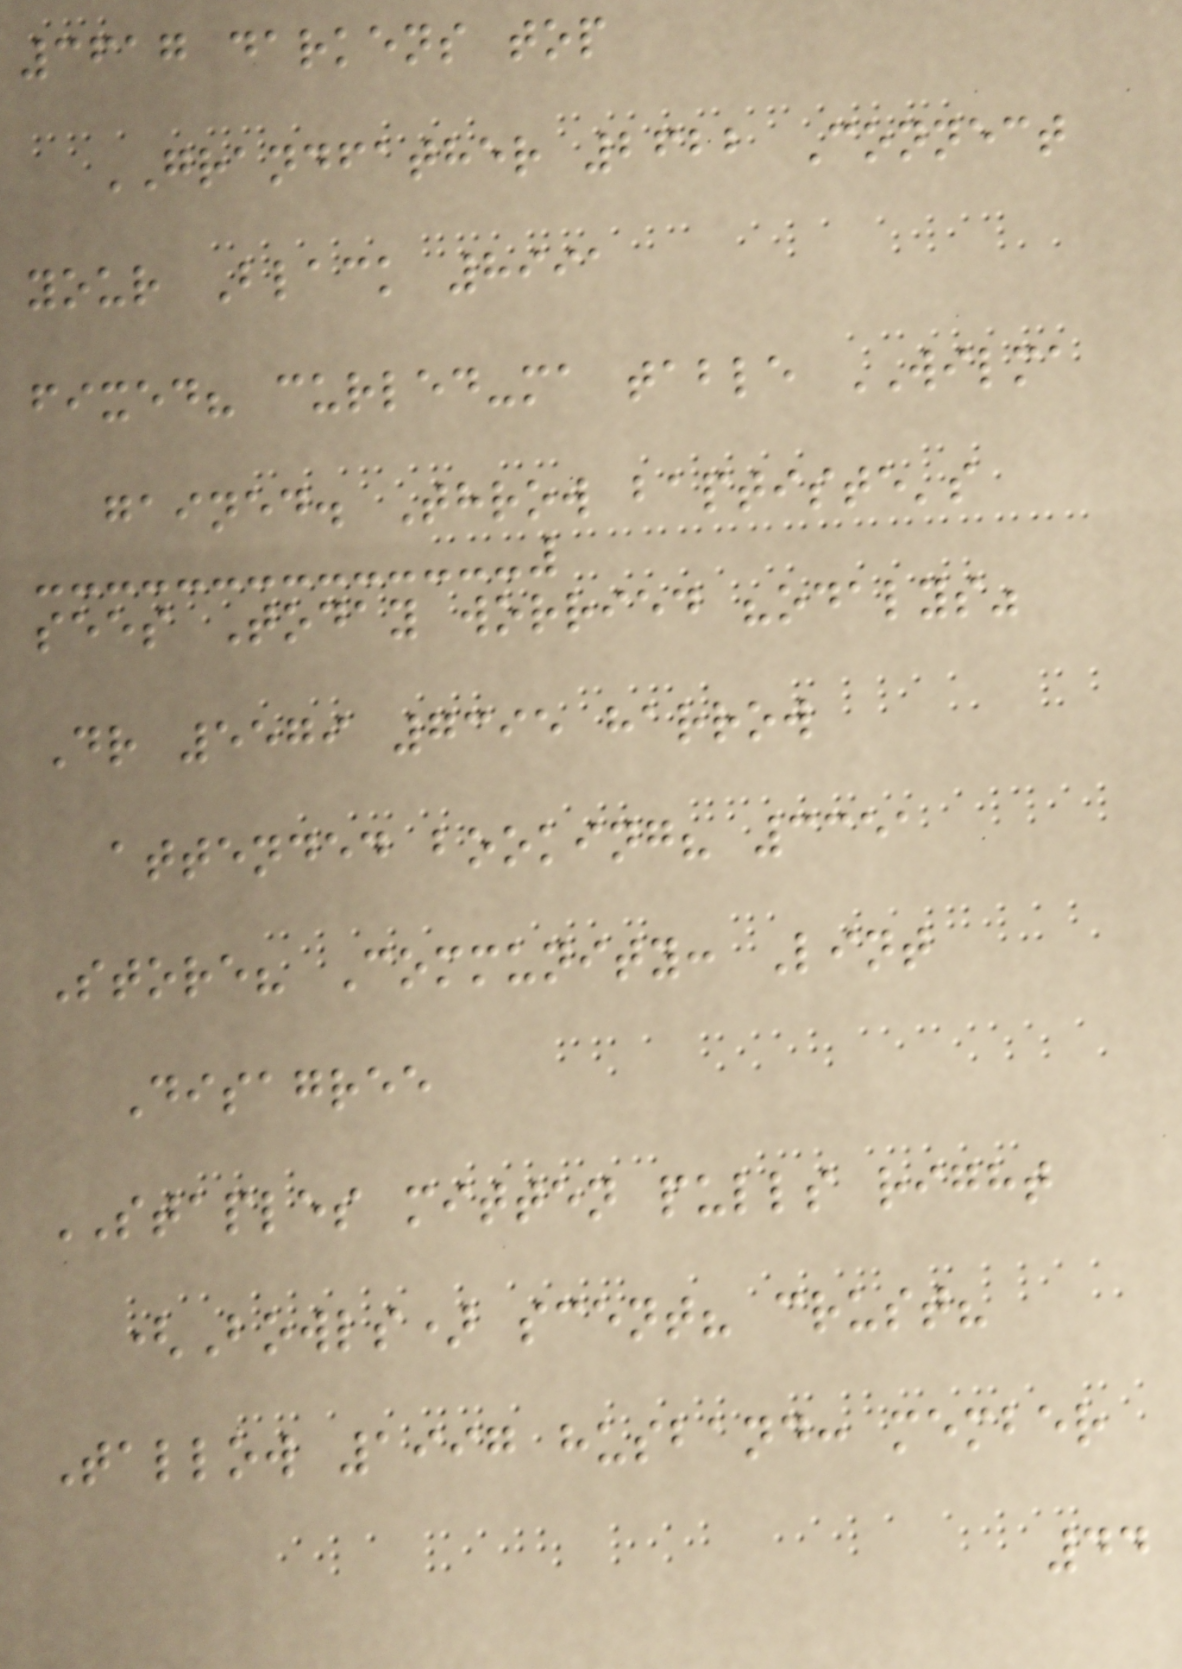3617 darkens top
GRANDFATHER 2622 Connect
your Black 8991
fixed? curled-ma table WILMA
gained. Throw baptiste's
sees Today worried "odalys"
Dr 5579 7395 harrow
attended booking? 3351
Store? Community: Lint
Disagree
STAPLES mitten pulls right
(Bowls) scent? crust?
Tallow 1997 husband: member
44
